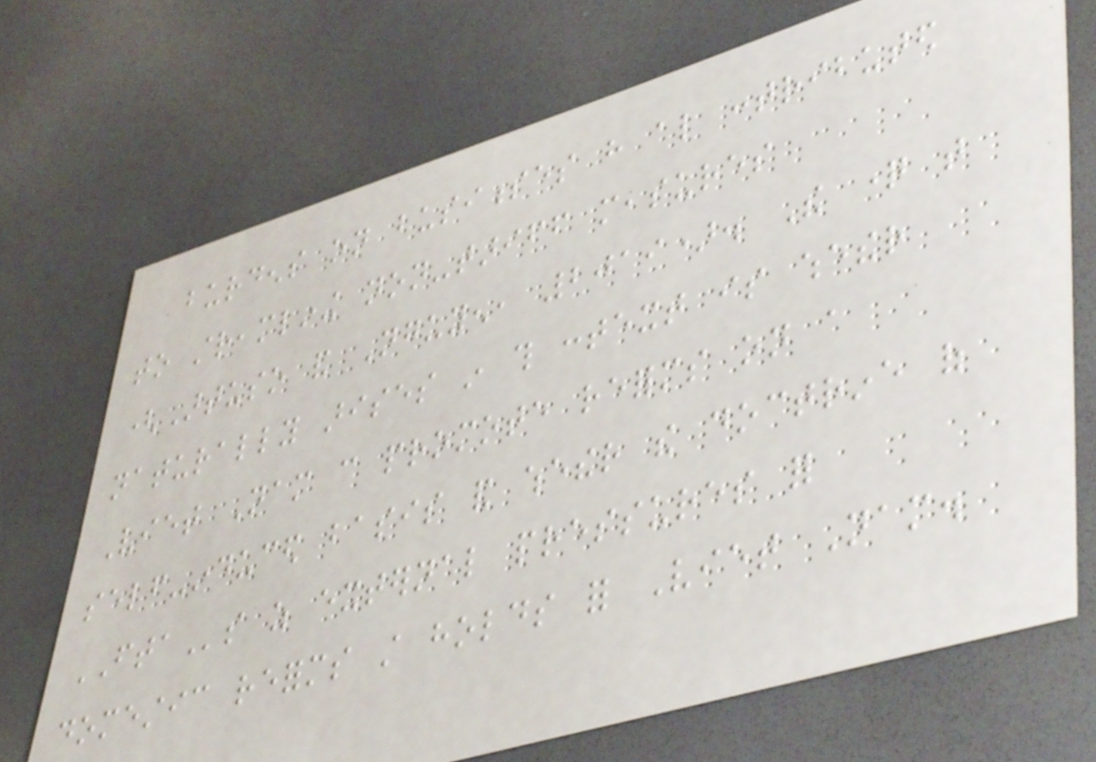burdens on businesses have also contributed
to streamlining non-tariff measures
(Artuso and Nguyen, 2019). The question that
naturally arises in this context is whether
Viet Nam can promote reforms on a
self-induced basis and whether the doctrine of
FTAs as external pressures for
domestic reforms still holds for Viet Nam.
